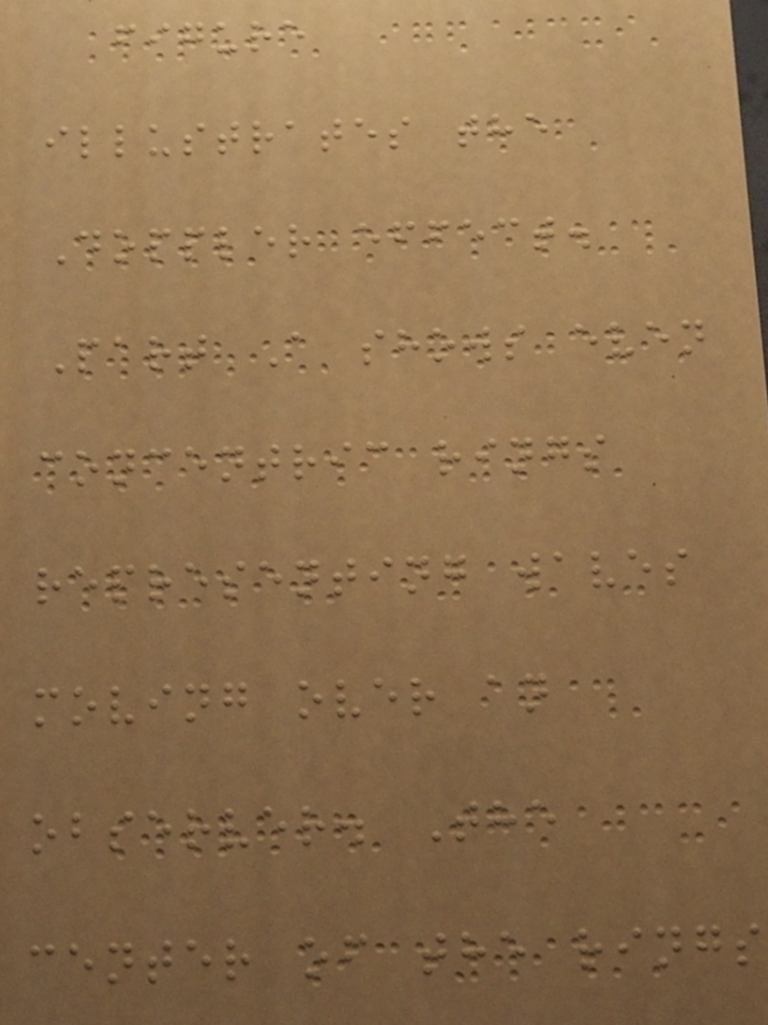figure
illustrates the
Doppler effect.
Part A shows even
concentric rings
representing waves
moving over an
observer. The
center of the rings
